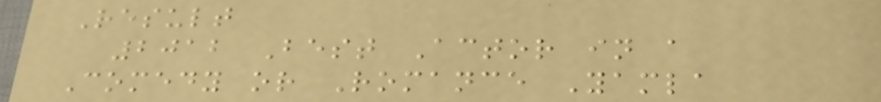Result
2012 Best Actor in a
Comedy or Romance Yamla
